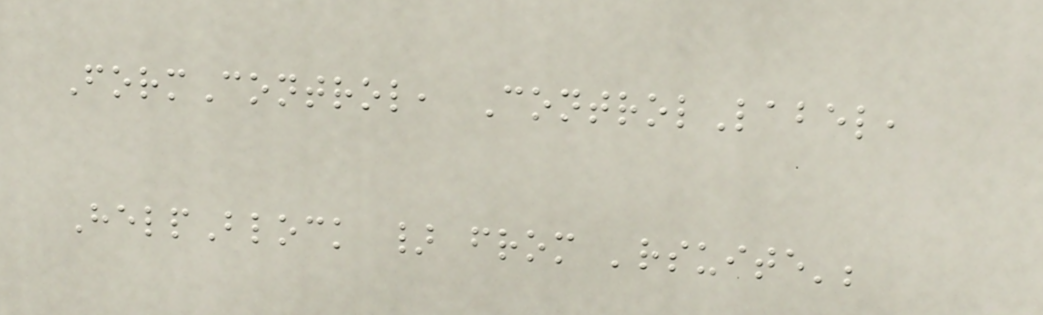FormControl, ControlLabel,
HelpBlock } from 'rsuite';
